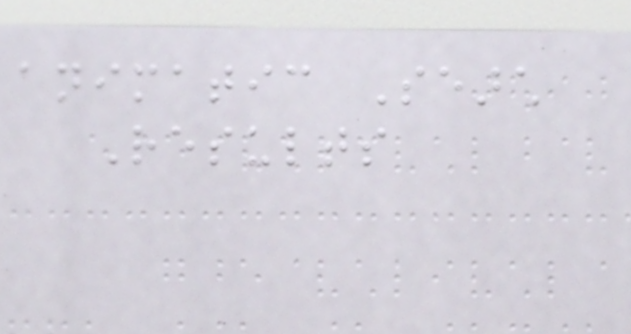animatic Search
Results
